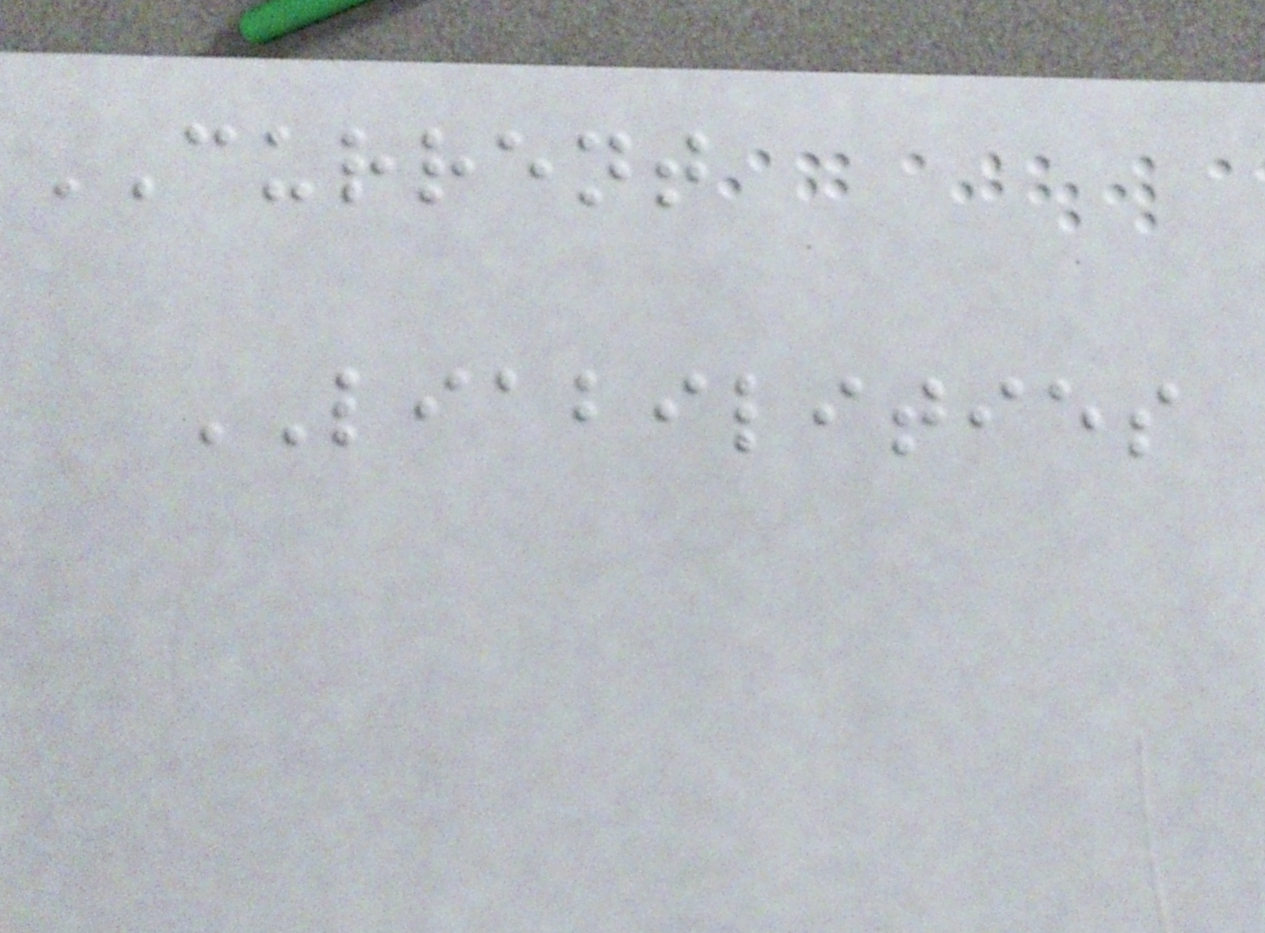CURRENT
LIABILITIES
